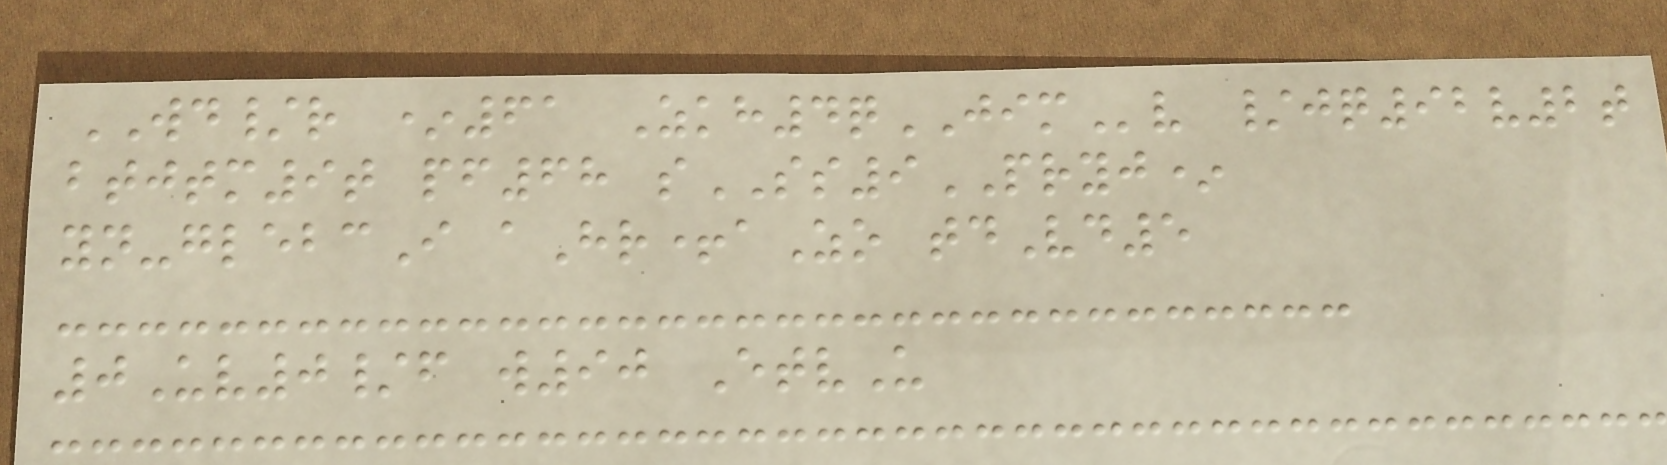WD/r *61 Zkh4qJIMv /jq92v2t
btjtm9t pf68 sSS9PRYJ*
yn-glebcI aHr+aZo tdVd5
0Uv0/f w90 EtvU
